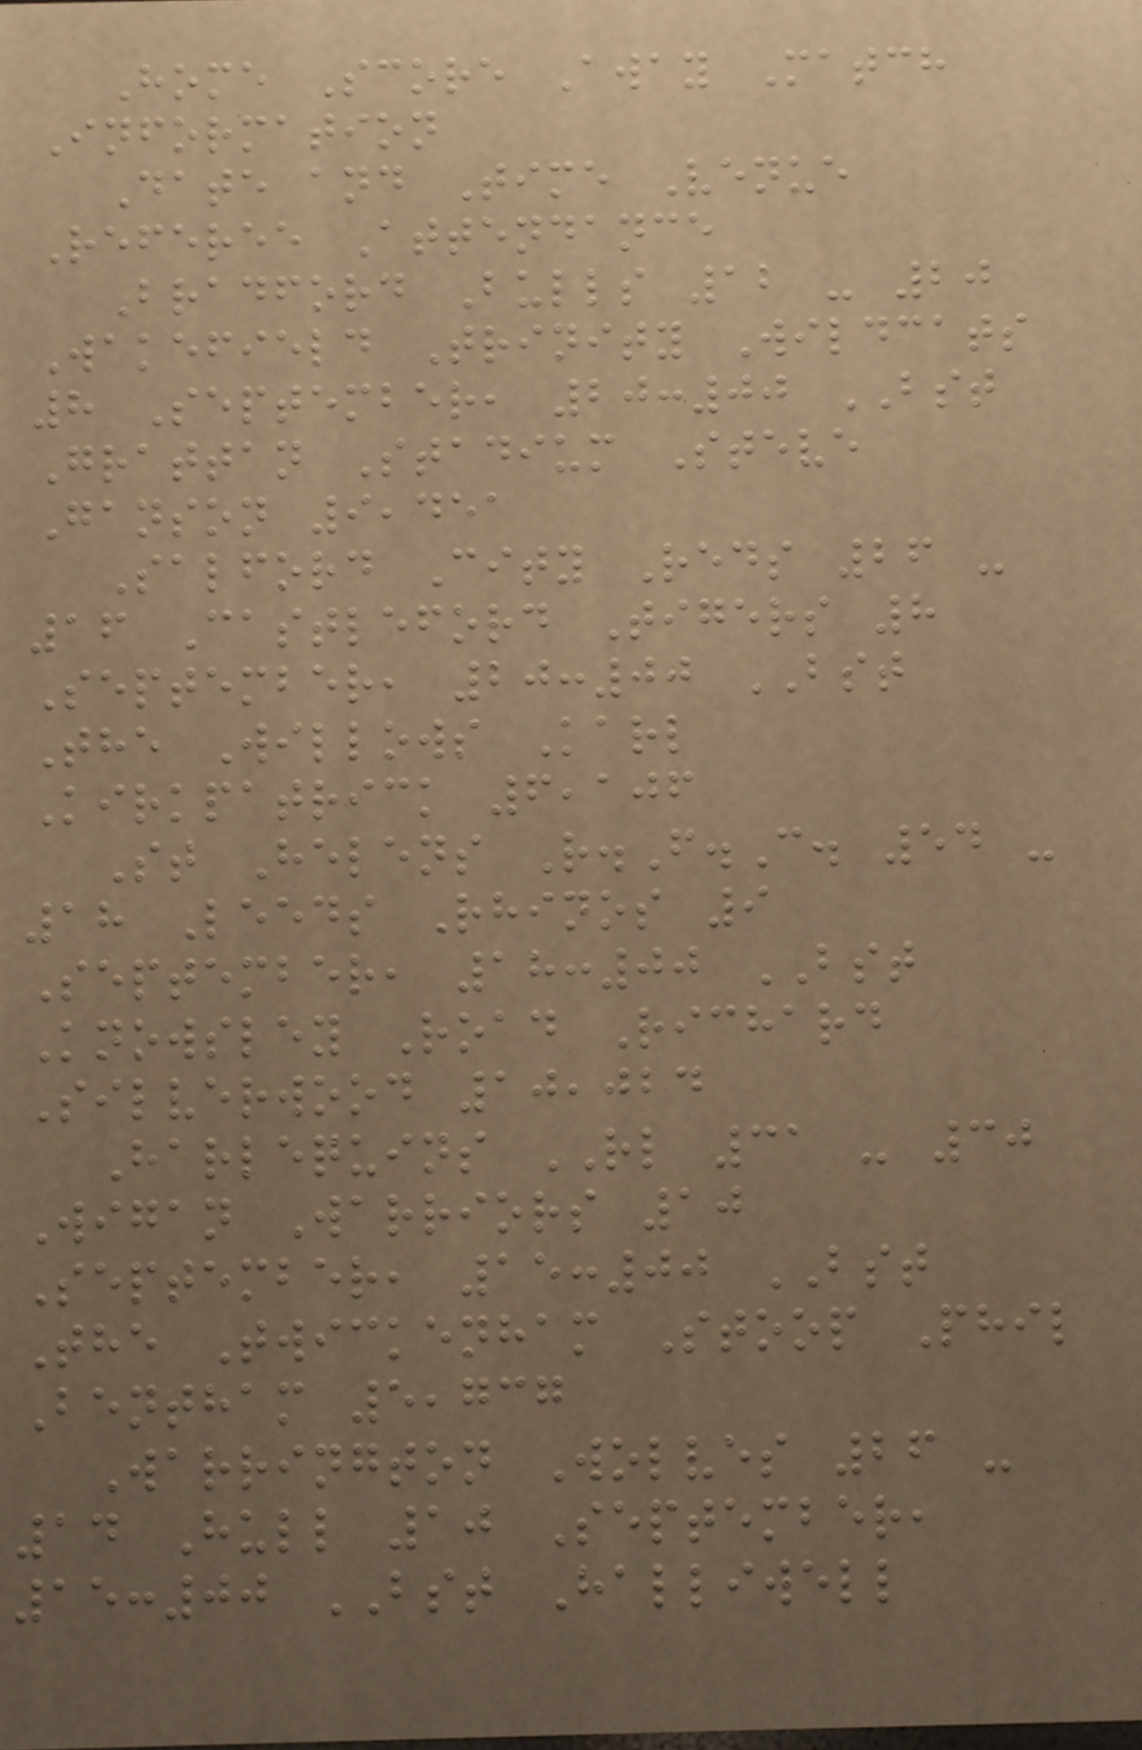Home Score Away Match
Information
Date and Time Venue
Referee Attendance
Bradford Bulls 12 - 20
Wakefield Trinity Wildcats
8 September, 20:00 BST
Grattan Stadium Steve
Ganson 9,451
Salford City Reds 26 -
16 Castleford Tigers 8
September, 20:00 BST
The Willows Karl
Kirkpatrick 6,106
St Helens R.F.C. 54 -
18 Leeds Rhinos 9
September, 18:00 BST
Knowsley Road Richard
Silverwood 10,024
Harlequins RL 31 - 30
Wigan Warriors 10
September, 15:00 BST
The Twickenham Stoop Phil
Bentham 5,737
Warrington Wolves 26 -
14 Hull 10 September,
15:00 BST Halliwell
